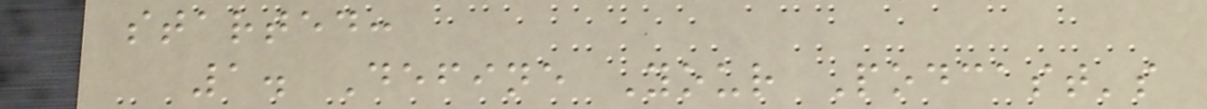started:
1. Define Your Podcast's
